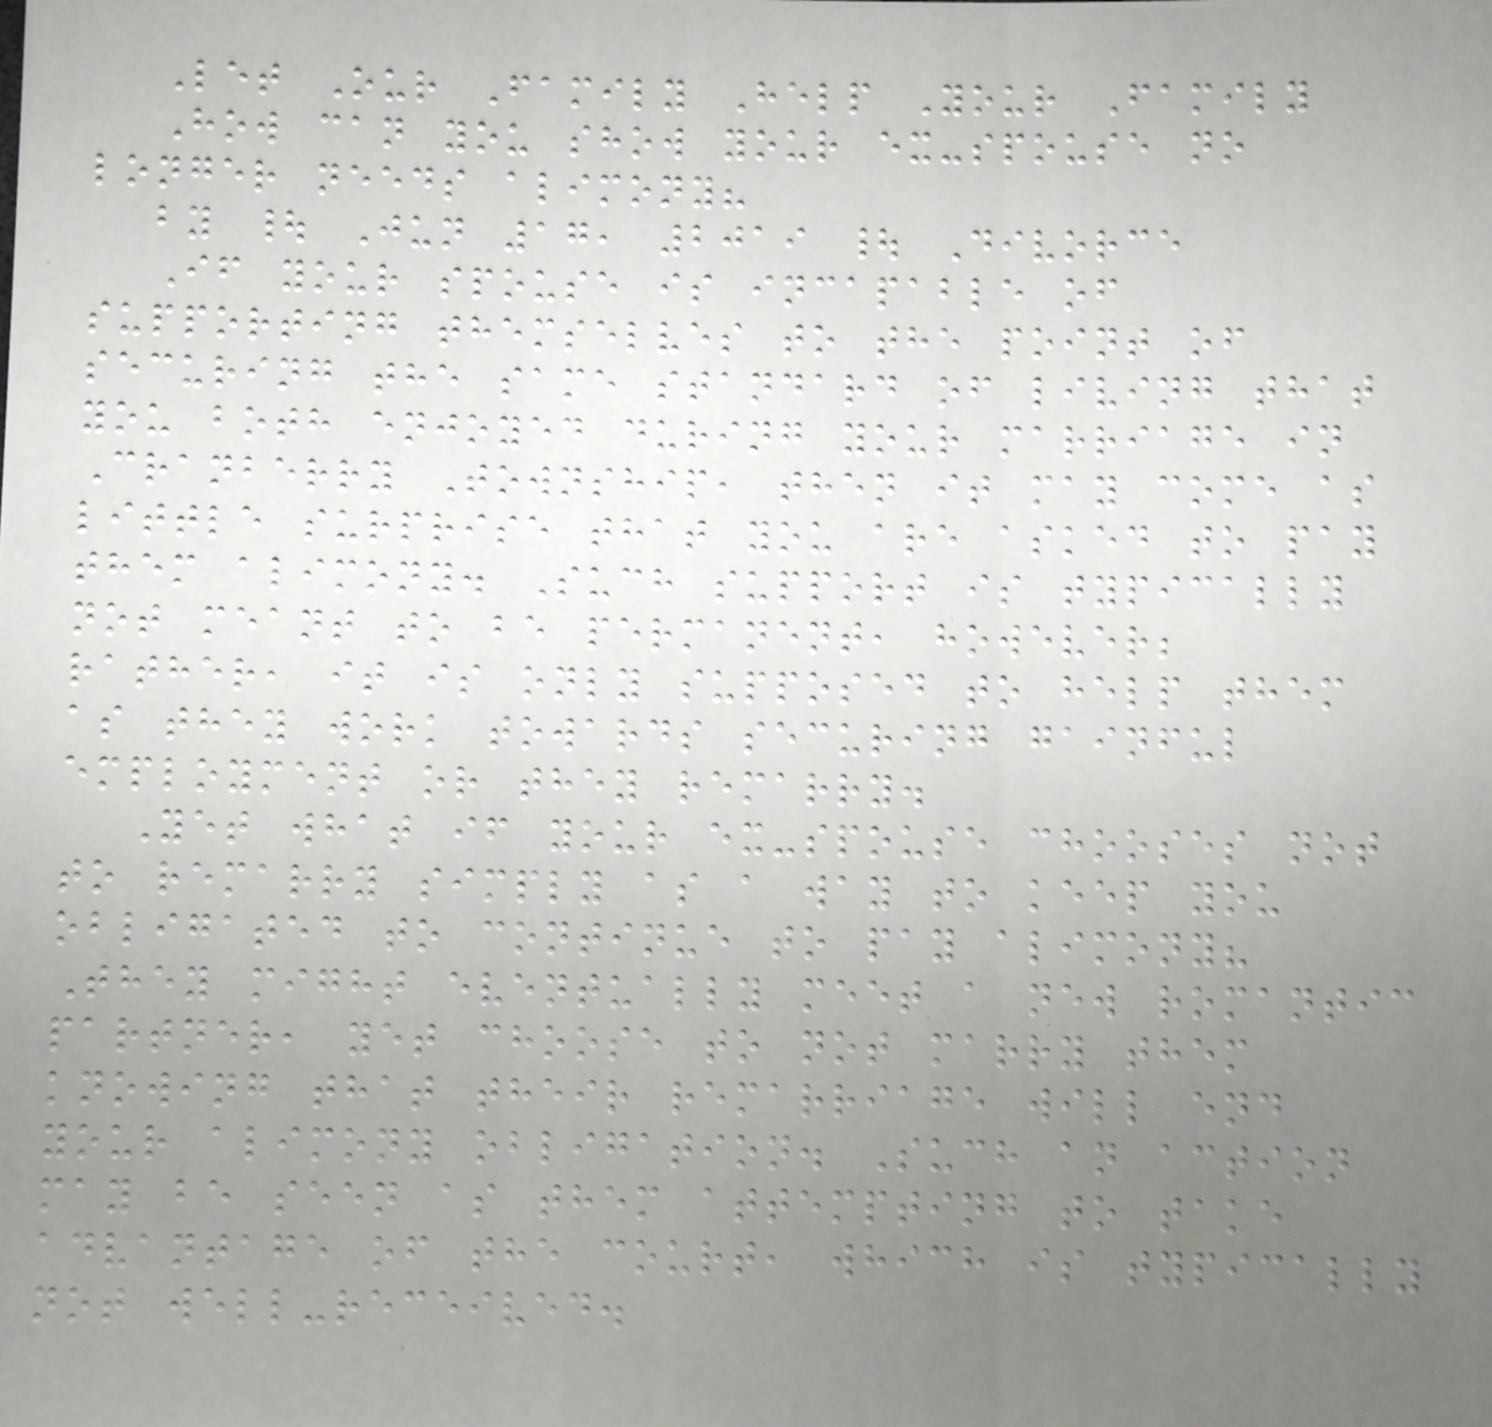Let Our Family Help Your Family
How can you show your ex-spouse no
longer needs alimony?
by | Jun 17, 2019 | Divorce
If your spouse is incapable of
supporting themselves to the point of
securing the same standard of living that
you both enjoyed during your marriage in
Cranberry Township, then it may come as
little surprise that you are asked to pay
them alimony. Such support is typically
not meant to be permanent, however;
rather, it is only supposed to help them
as they work towards securing gainful
employment or they remarry.
Yet what if your ex-spouse chooses not
to remarry simply as a way to keep you
obligated to continue to pay alimony?
They might eventually meet a new romantic
partner, yet choose to not marry them
knowing that their remarriage will end
your alimony obligation. Such an action
may be seen as them attempting to take
advantage of the court, which is typically
not well-received.
